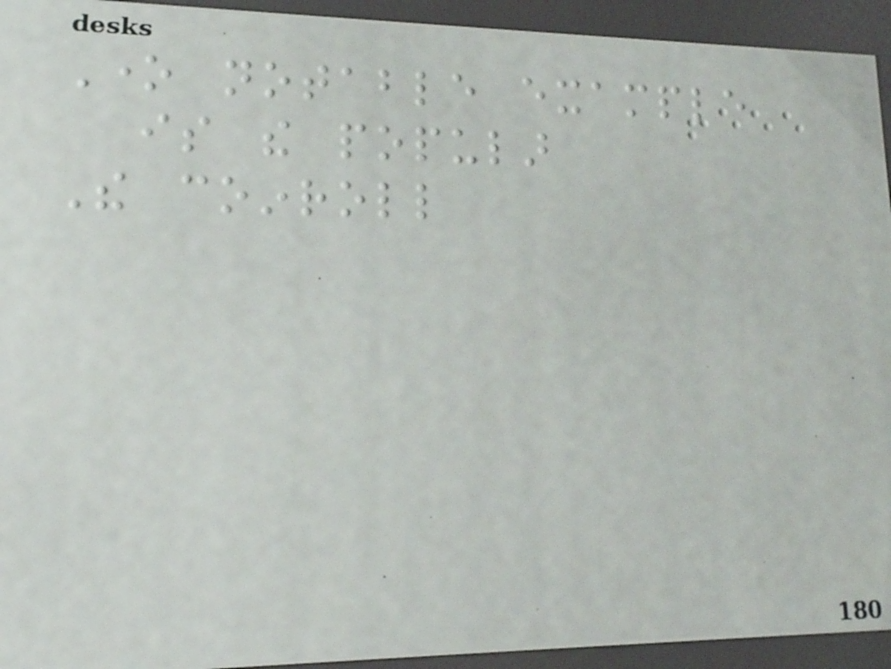One notable example
is the popular
The coinroll
